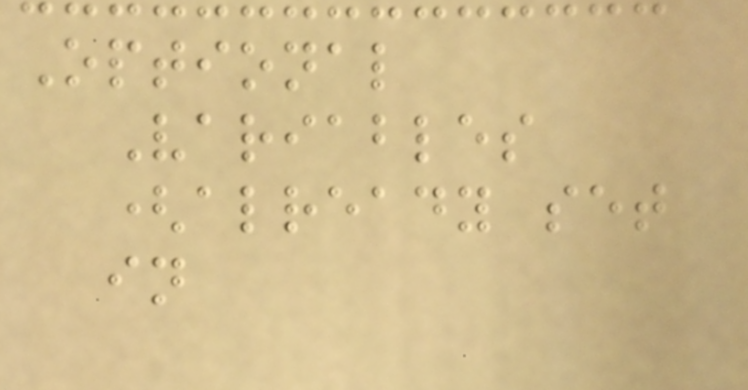Optional
Variables
(already set
in
